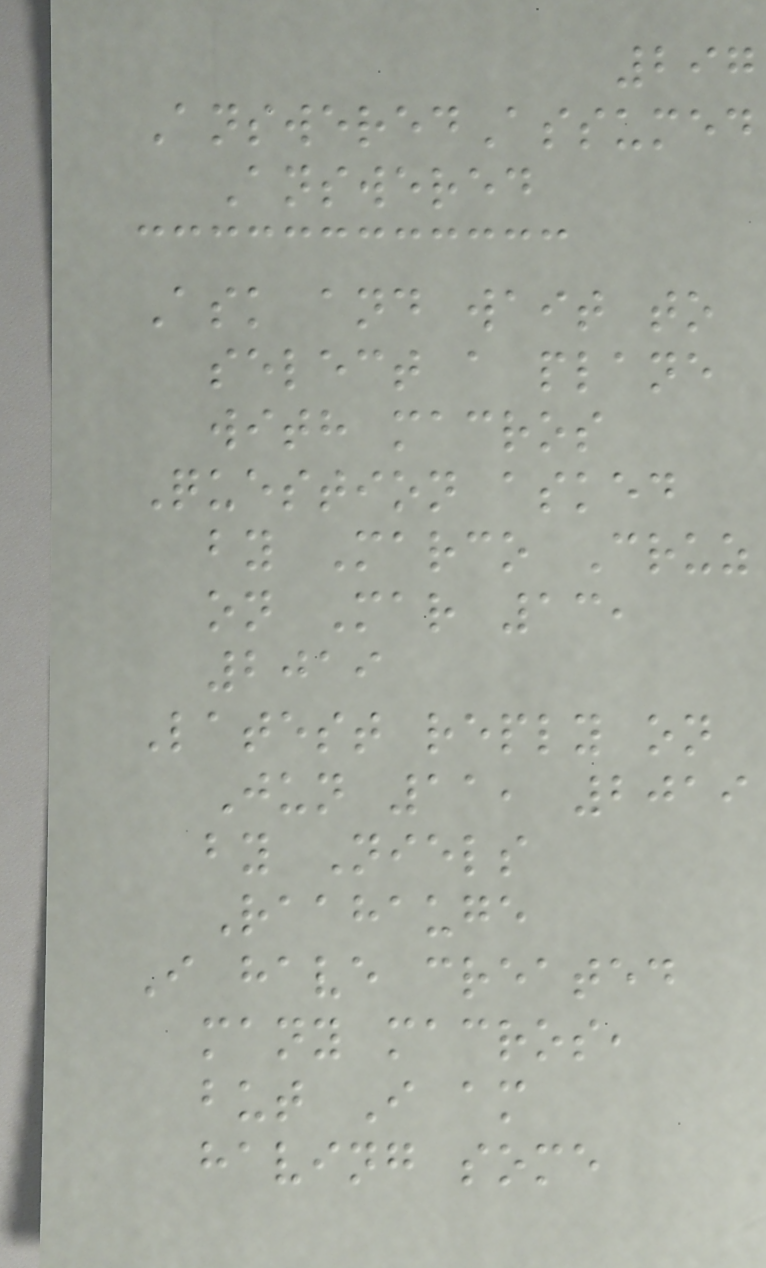297
AnsweredAssumed
Answered
Ask and wait to
select a plane
with macros
Question asked
by Marco Cruz
on Mar 13,
2019
Latest reply on
Jun 11, 2019
by Niels
Raahauge
I have created
many macros,
but I am
having some
